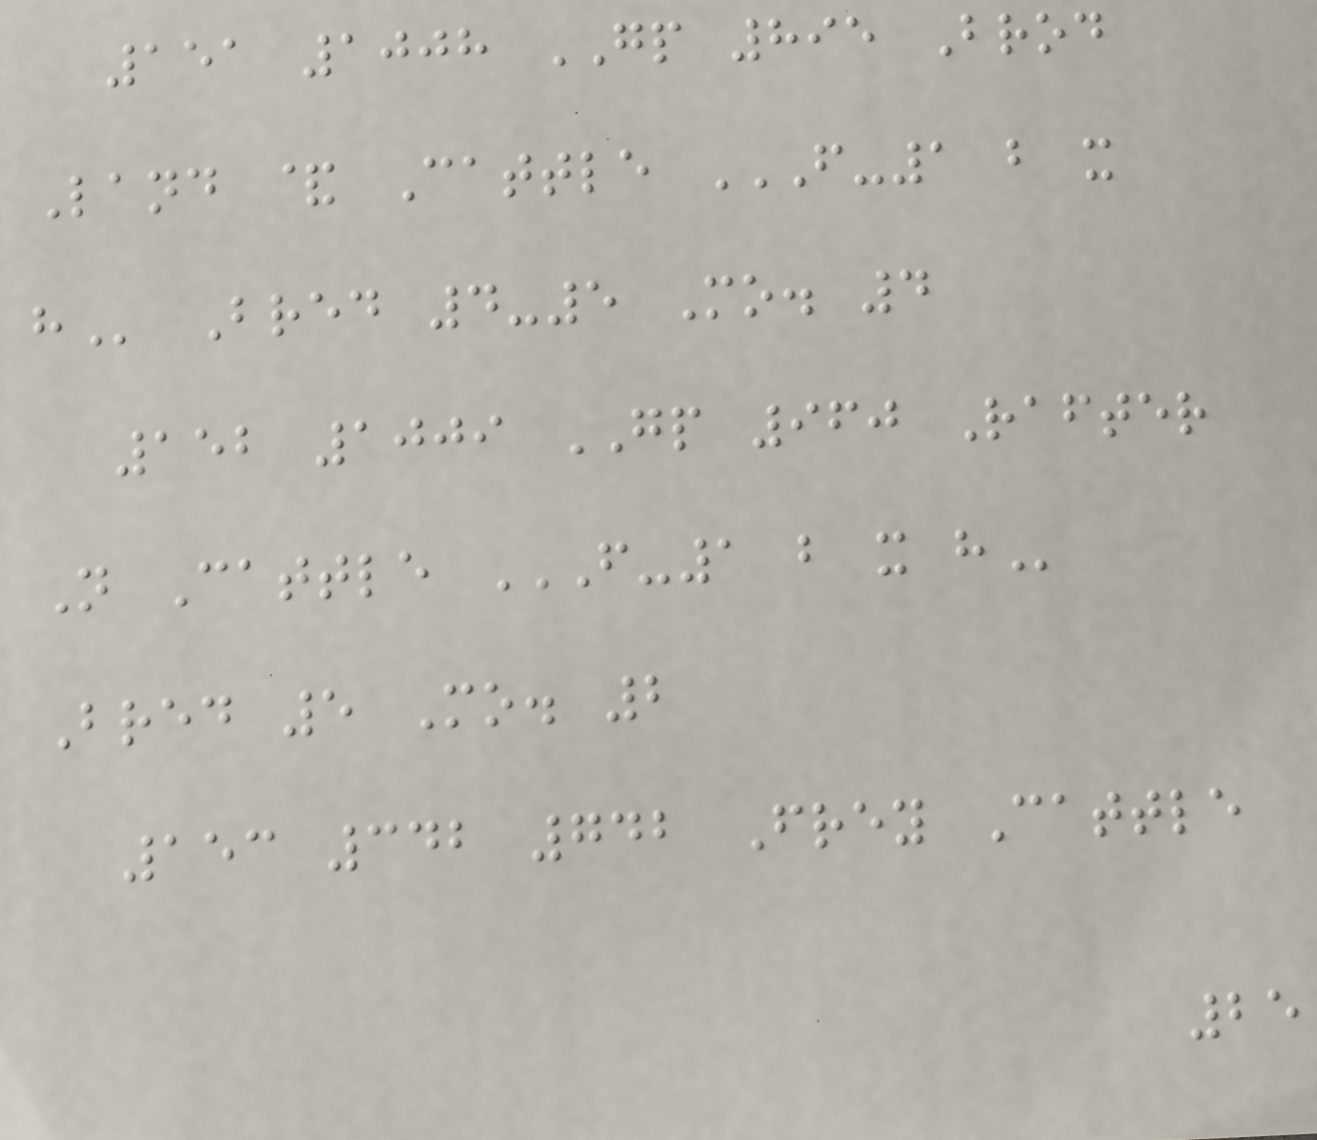151 1008 GP 895 Brod
Land & Cattle F-1 B X
H Bred 4-5 Mo. 4
152 1009 GP 960 Rafter
N Cattle F-1 B X H
Bred 5 Mo. 2
153 342 742 Frey Cattle
25
